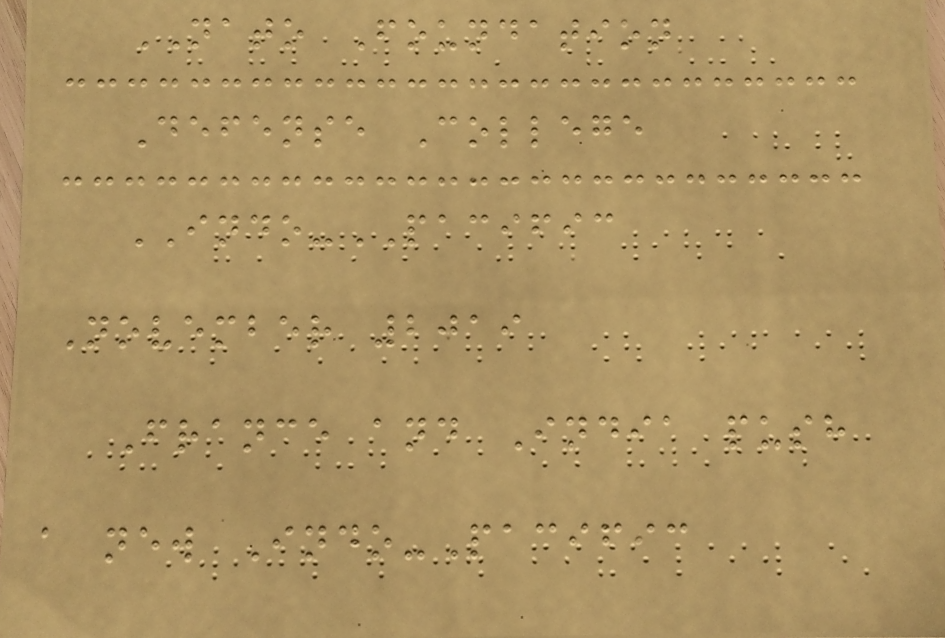NATO Foundation
Defense College
INDO-PACIFIC
November 2019
France and India push
a new Indo-Pacific
